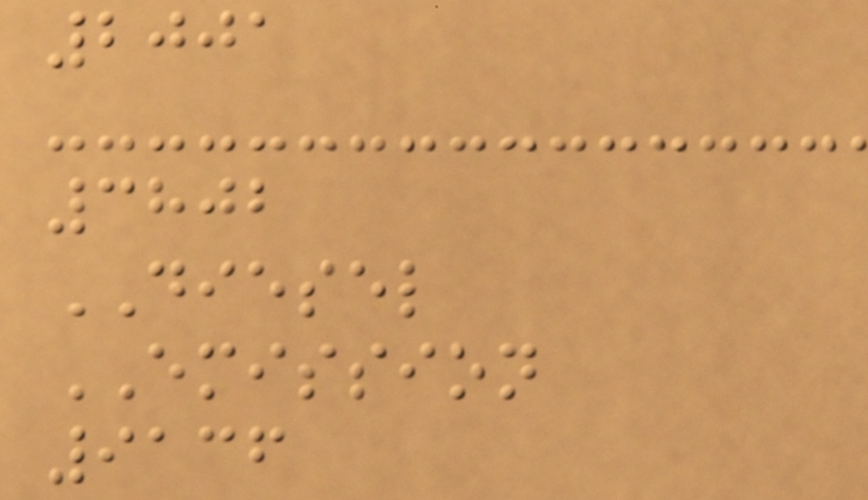2001
3802
DIESEL
EMISSION
9136
